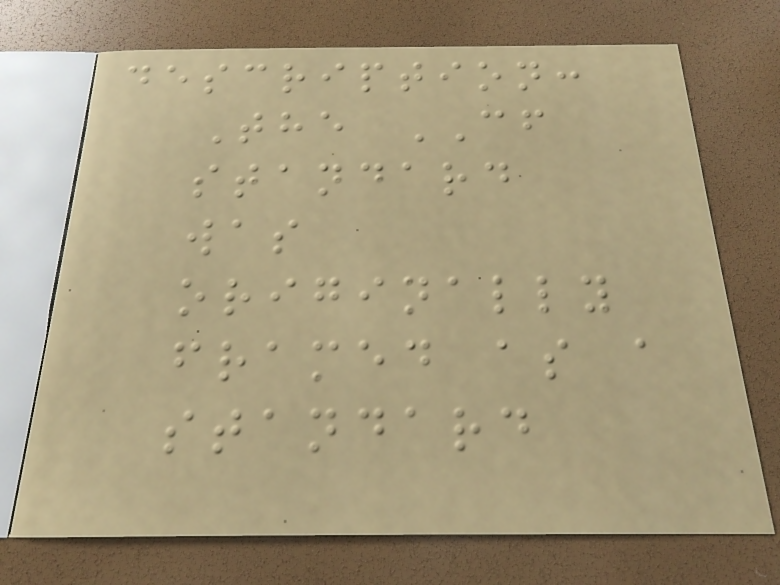description:
The CF
standard
was
originally
framed as a
standard
